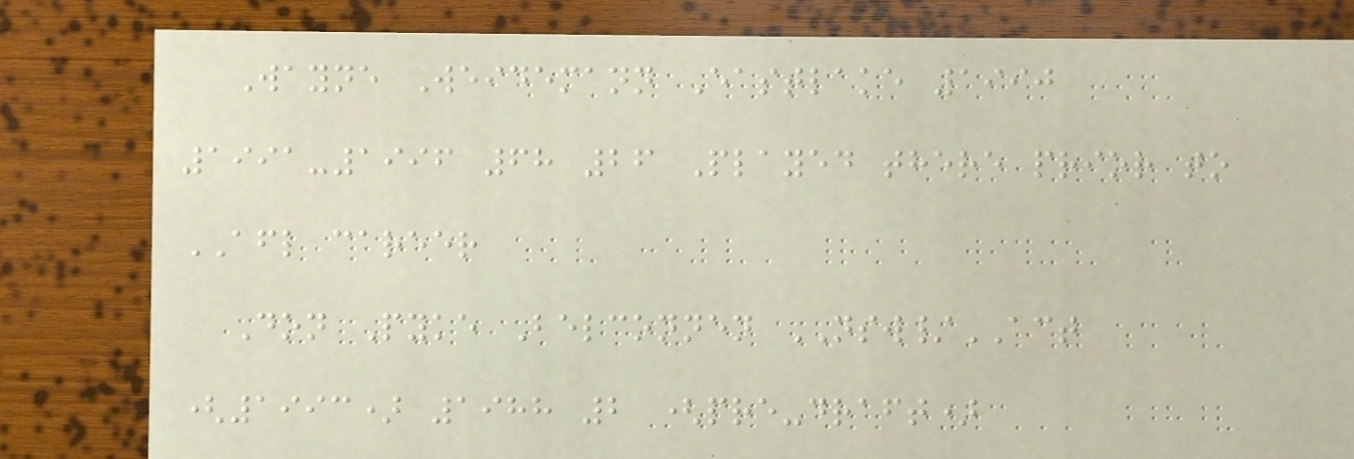Wayne Weidemann Eastlake 1990
1991-1996 68 26 Played there prior to
AFL career
Don Pyke Belconnen NSW/ACT
(1993) 1988 2 (pre-draft)
